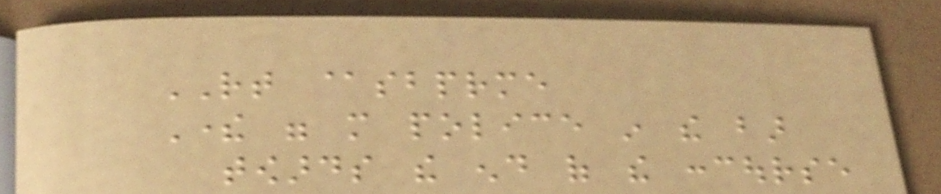RT @sbprme
There were more police in the bar
towards the end of the concourse
